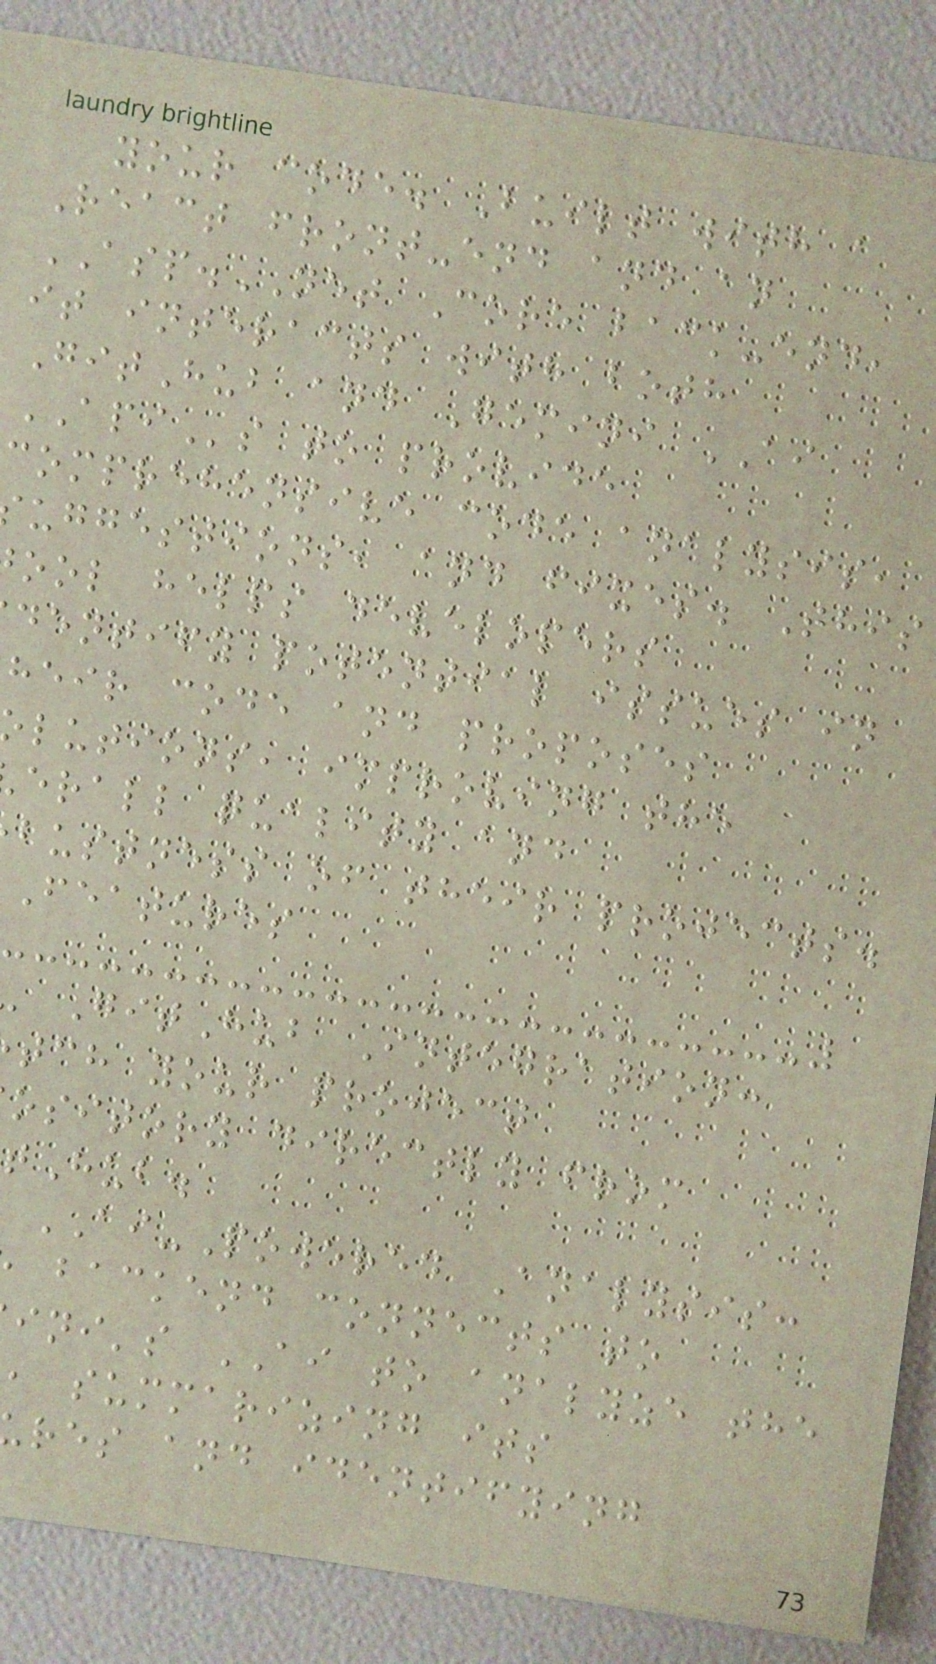your code. Built with a
React front-end and an
ASP.NET Core back-end,
it interacts with both
GitHub and Gemini AI
APIs to provide
comprehensive code analysis,
uggestions, and fixes. This
ool helps developers
dentify potential issues in
heir code and proposes
lutions, improving the
erall quality and
bustness of their projects.
Features
GitHub Integration:
tch your project
ository directly from
tHub.
AI-Powered Analysis:
backend connects to
ini's AI to analyze the
, summarizing its
res and identifying
